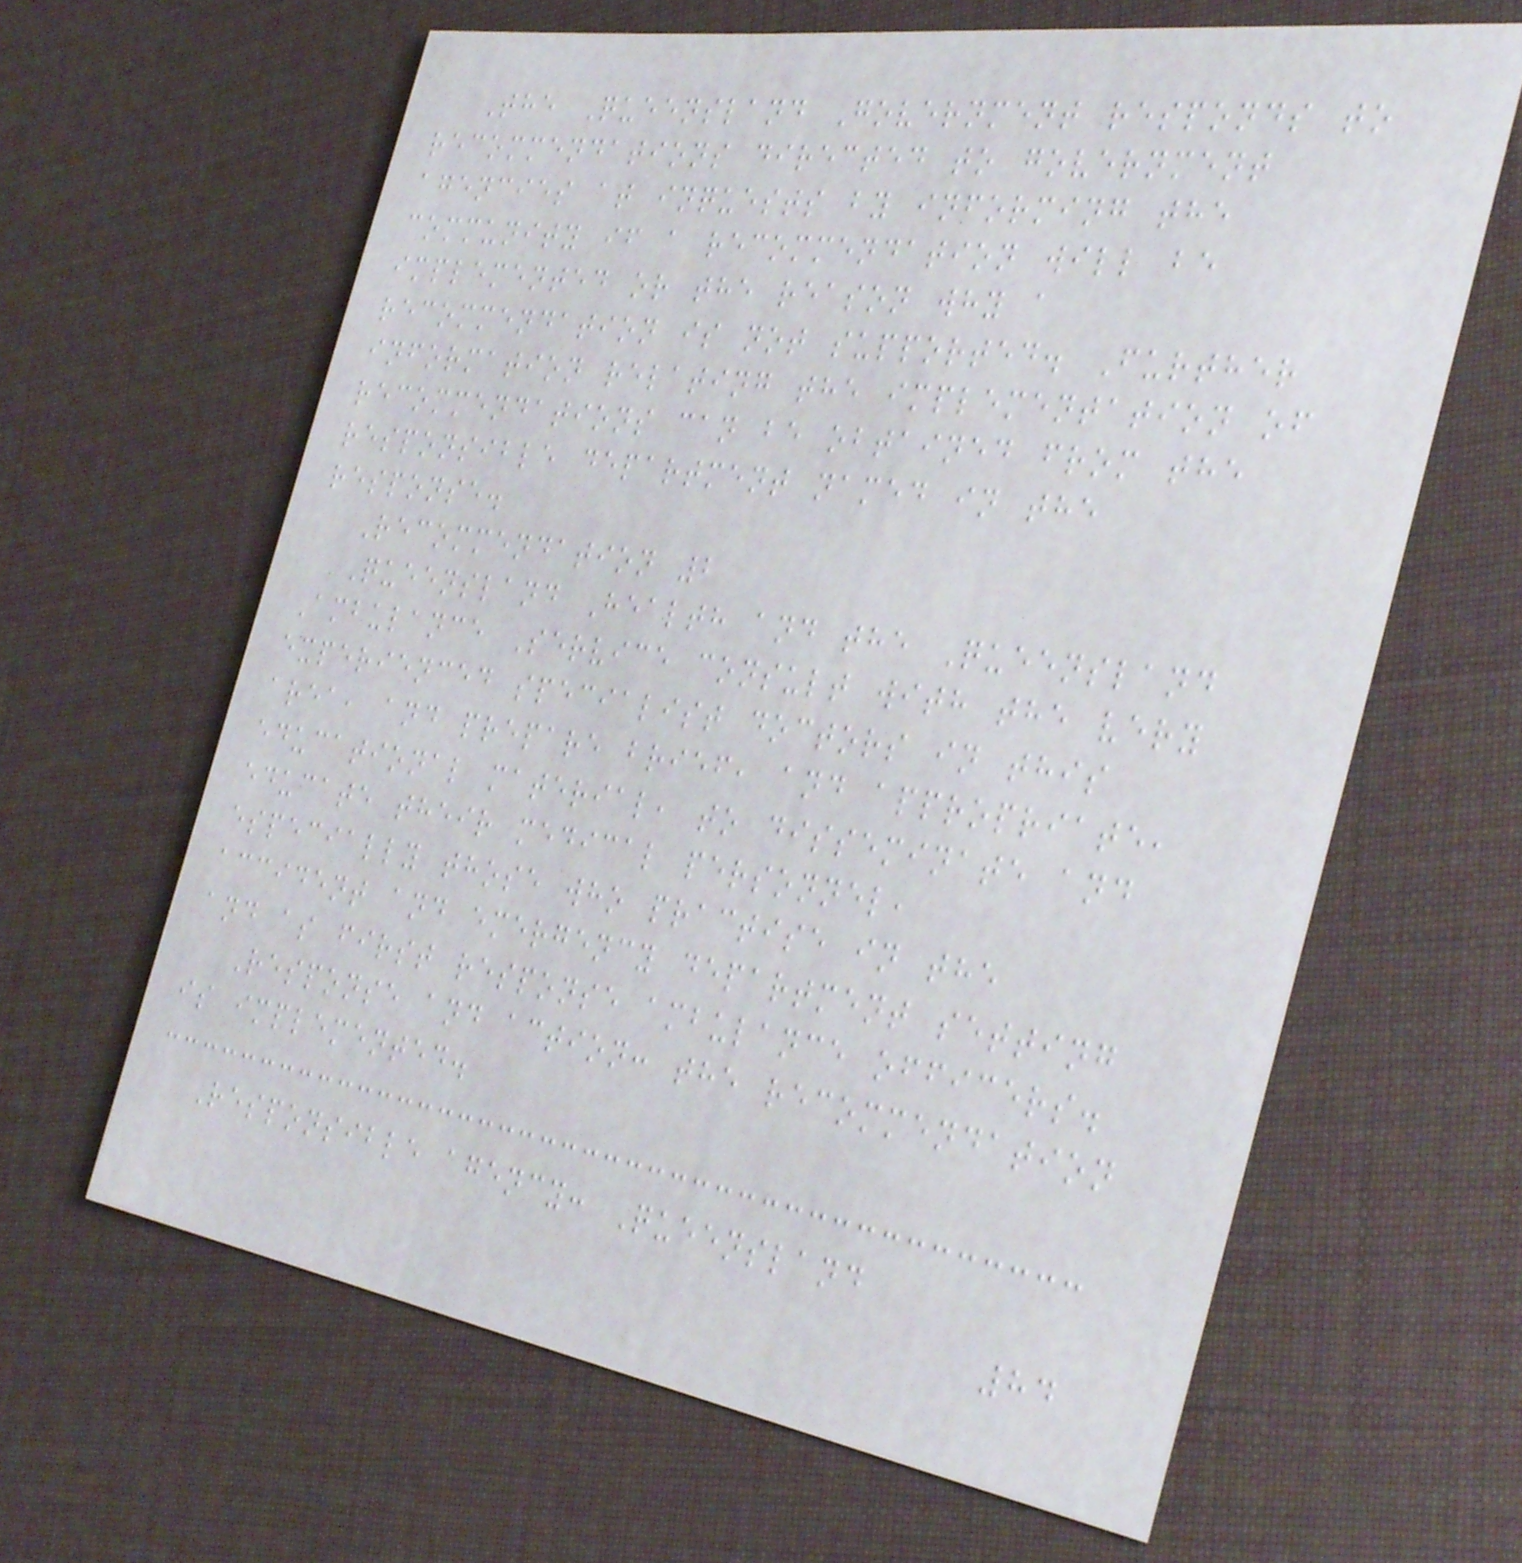The Queensland Government responds to
recommendations directed to government
agencies at inquests by informing the
community if a recommendation will be
implemented or the reason why a
recommendation is not supported. Further
information relating the implementation of
recommendations can be obtained from the
responsible department named in the
response.
Recommendation 2
Queensland Health and the Queensland
Ambulance Service consult with the very
experienced specialist doctors in this
area, and prepare brief, and appropriate,
educational material, to disseminate and
educate their medical personnel,
especially those who practise in the
accident and emergency department setting
and as first response ambulance officers.
Response and action: the recommendation
is implemented.
Responsible agency: Queensland
84
